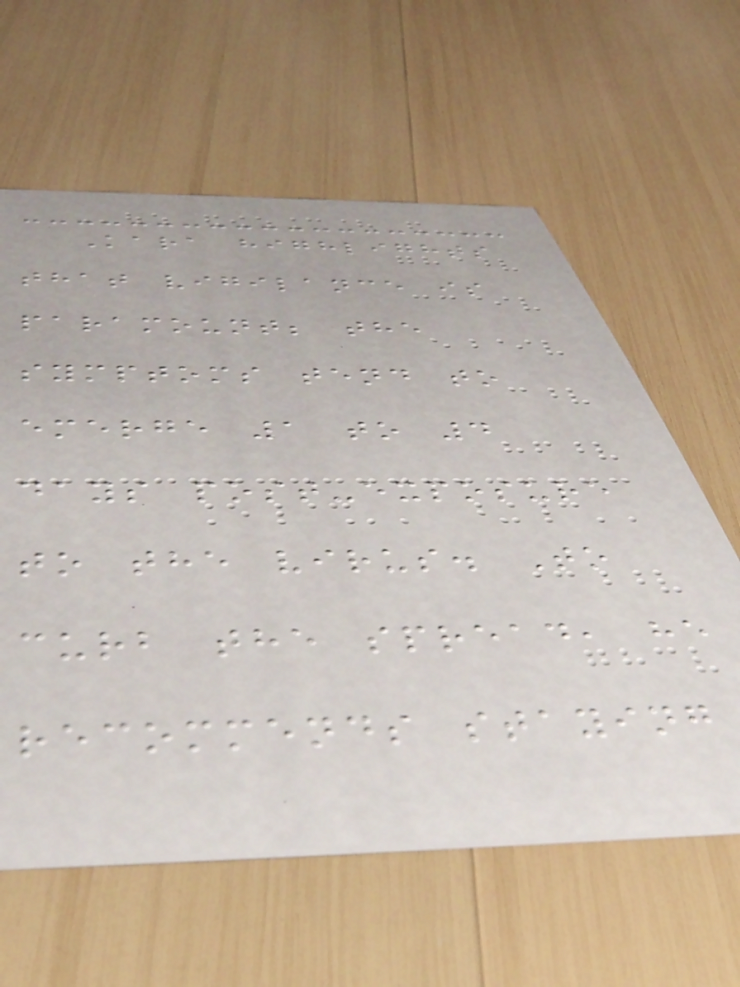Kara highlights
that vigilance is
paramount; the
symptoms tend to
emerge 1 to 4
days post-exposure
to the virus. To
curb the spread, he
recommends staying
